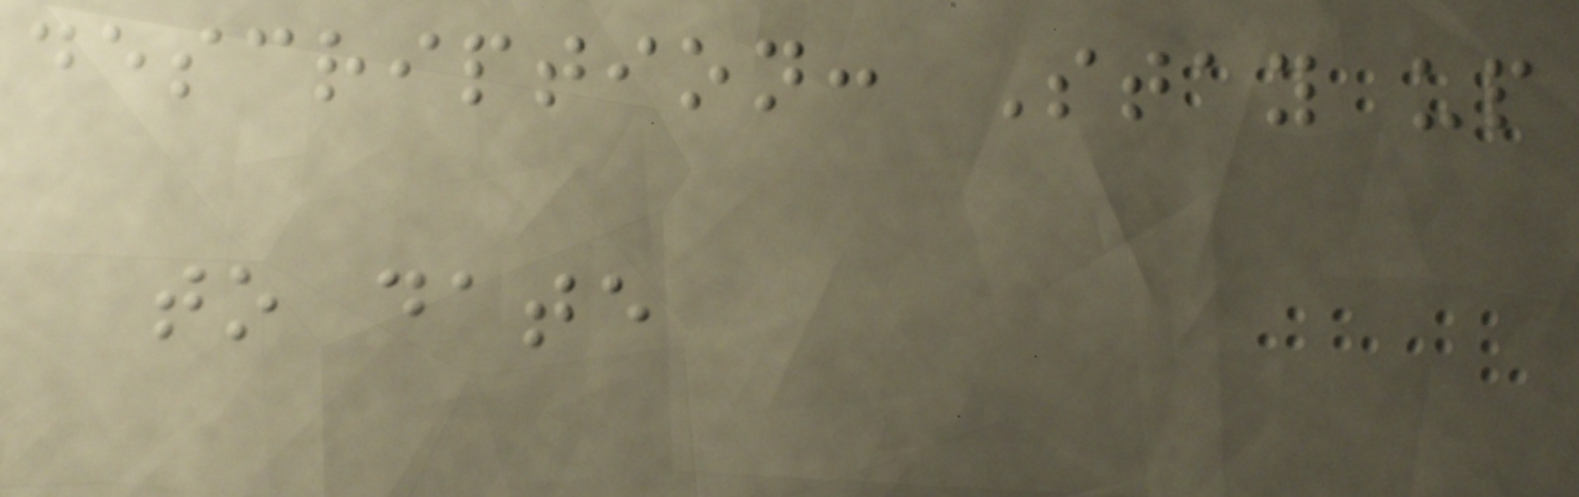description: Stay up
to date
